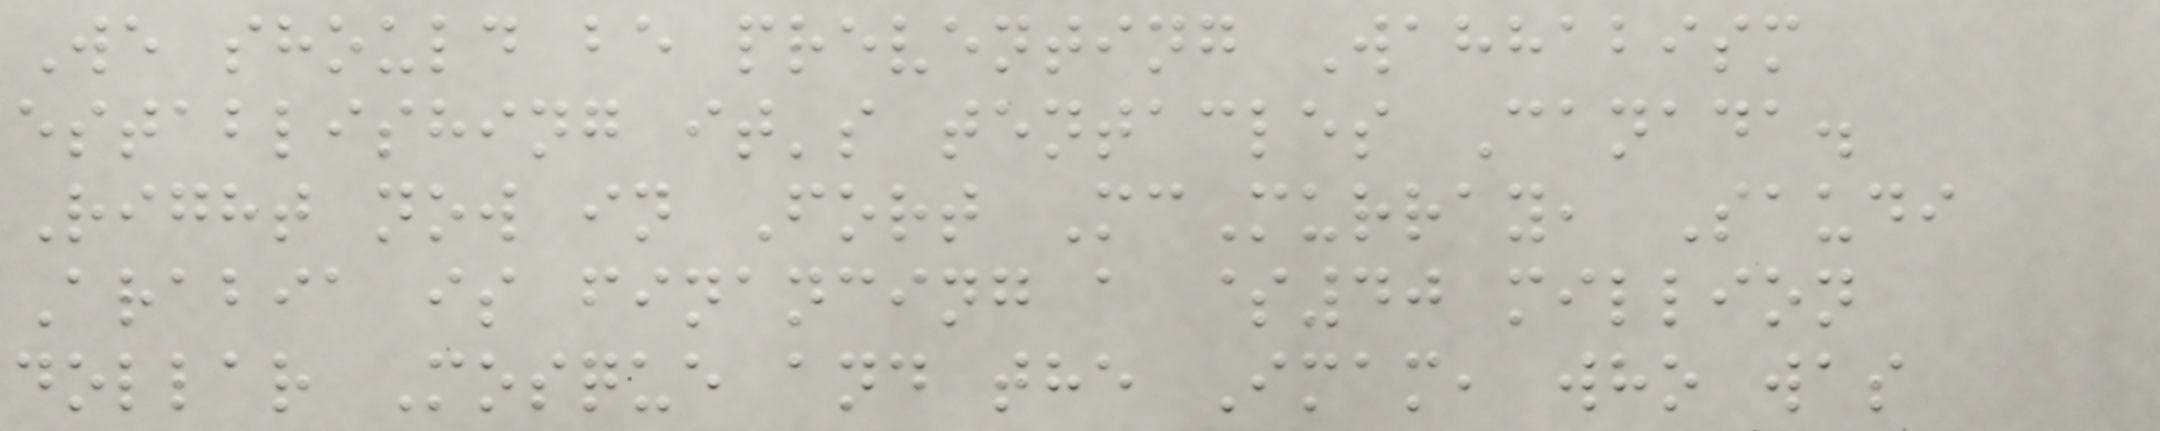We should be preventing Wahhabism
establishing it's tentacles Canada.
Right now in Fort McMurray, Saudi
Arabia is financing a $40 million
dollar Mosque and the Imam, who was
